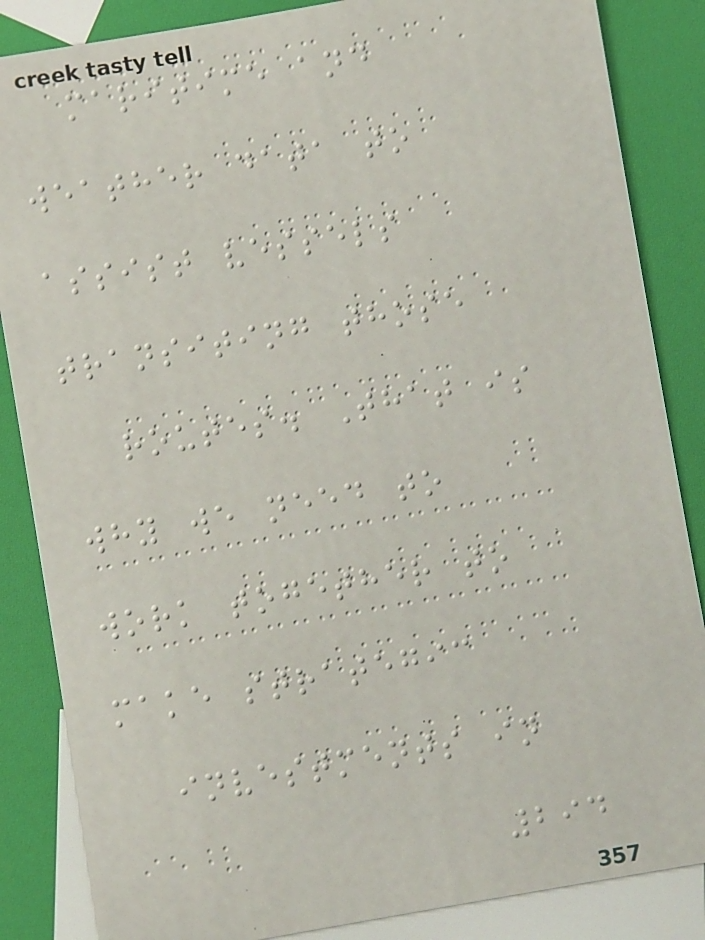maritime and
weather data to
assist vessels
transiting those
routes. That is
why we need to
work together to
make strategic
investments in
294
